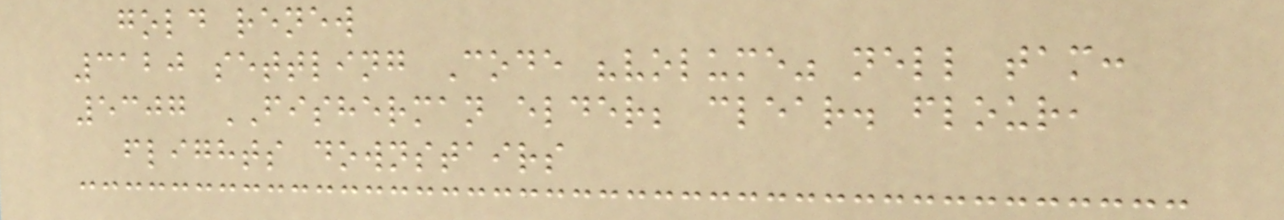gold renew
3120 settling Code "volume" nell tam:
5307 FISHERMAN elder; clear. flour,
flights downstairs
